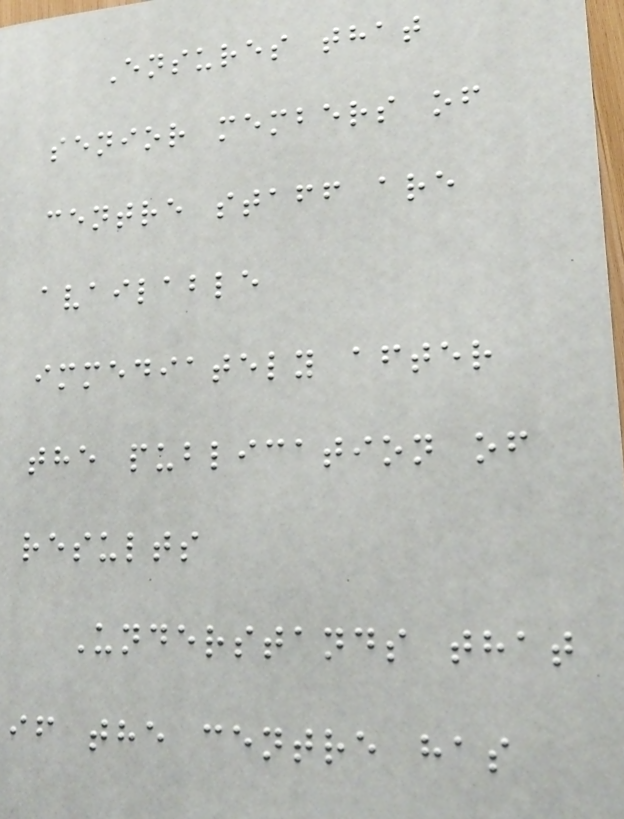Ensures that
senior members of
centre staff are
available
immediately after
the publication of
results
Understands that
if the centre has
